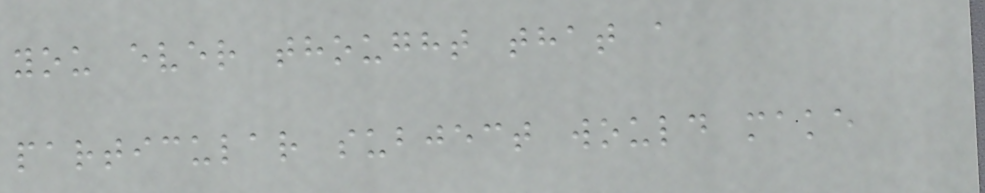you ever thought that a
particular subject would make
